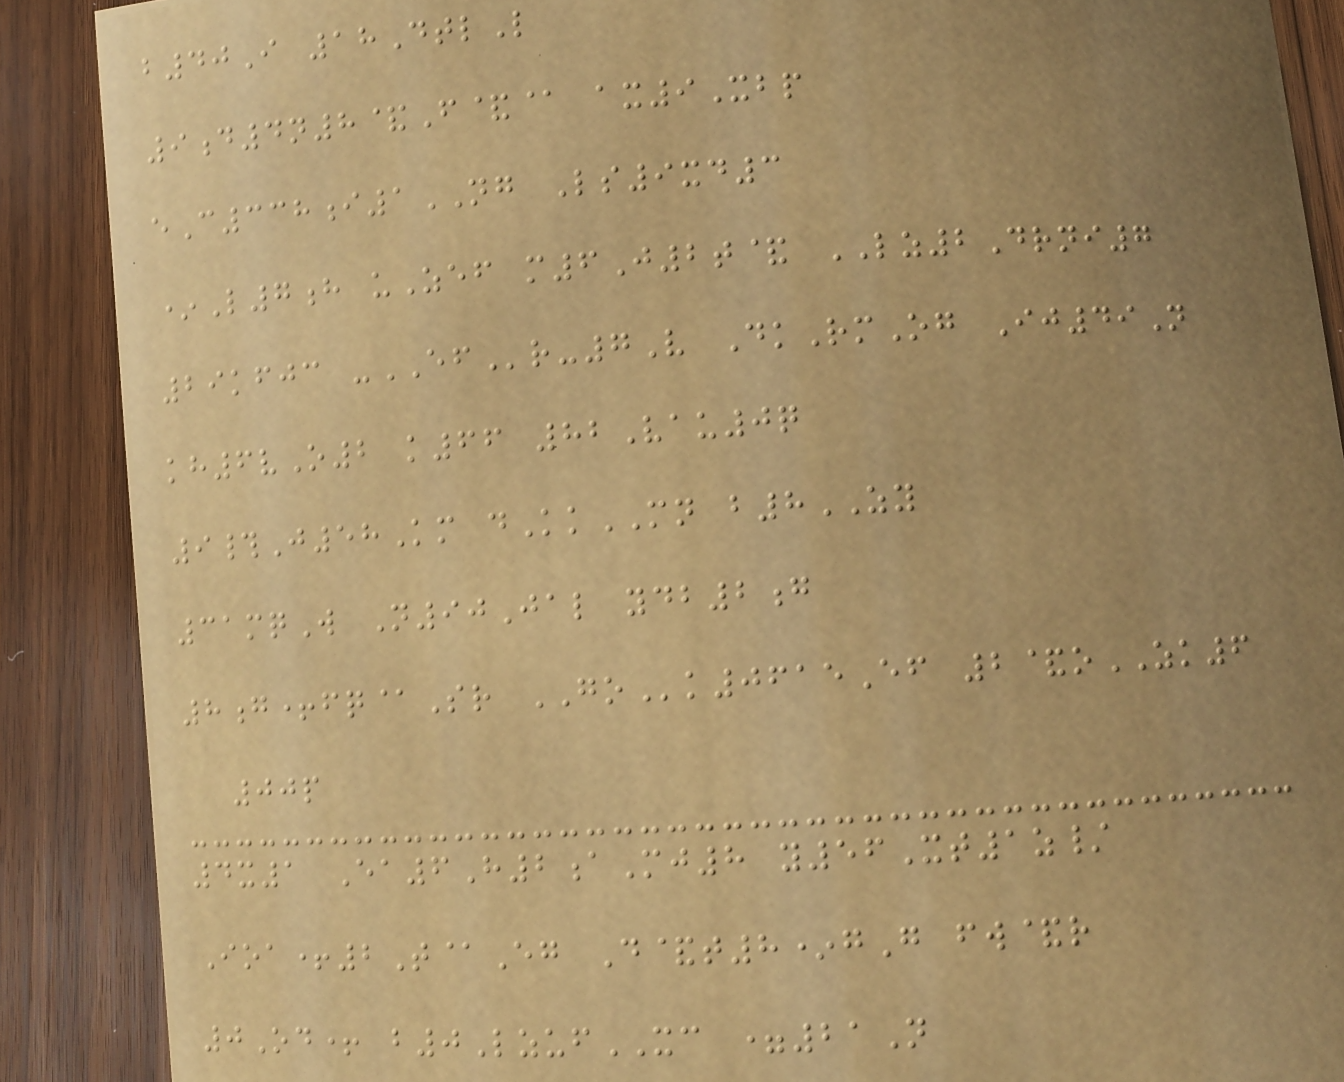b40I 18DtlL
9d4n8&F&@ ax9Xbp
eC338i1NG Ls9xd3
*L7h uZef m6J2t& LZ2Drni7
29kfjc -EFr-7V DkRmOg Ij49N
kh6vO2 k66 82Vau0q
9#J58Km dKkMN b8ZY
31mqW N90Jal ydb2g
8g+fq@Sr GOk0615Ef 2&oZK6
00p
4x1 Ea6H2aMj8 y56Xt1z/
Ioa+2T@Eg D&t8*gG fw&r
0Od+ b0LzufXC =21N
